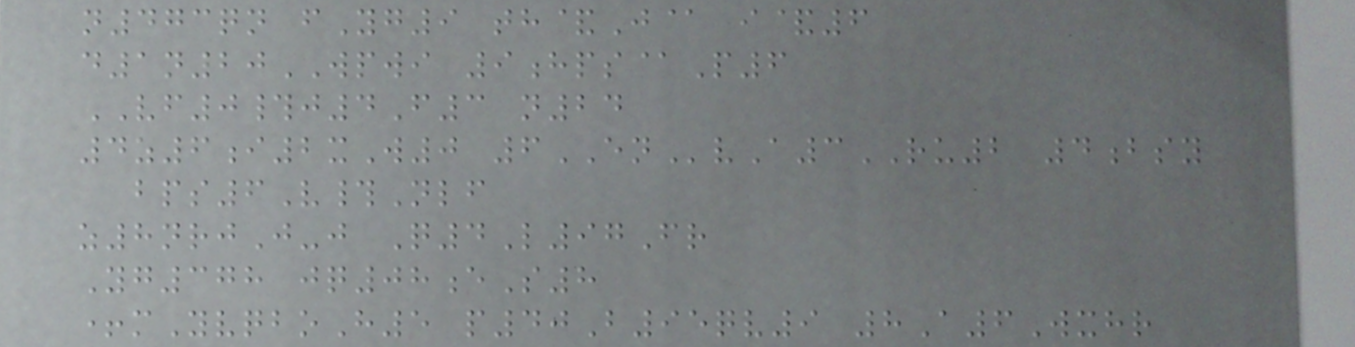n473qn fYg9 th&J@ i&6
d1n20WPWI 9hps@P6
VF0#j4F3 n24
4z6i2xW0 6ENvA3RU2 4bsy
bps6V#Nlf
z8nrjJ-j Q4L97Fr
Yg378 jq08eS8
+mYvqboH5 p40B95qv9 8A6Wxhr
